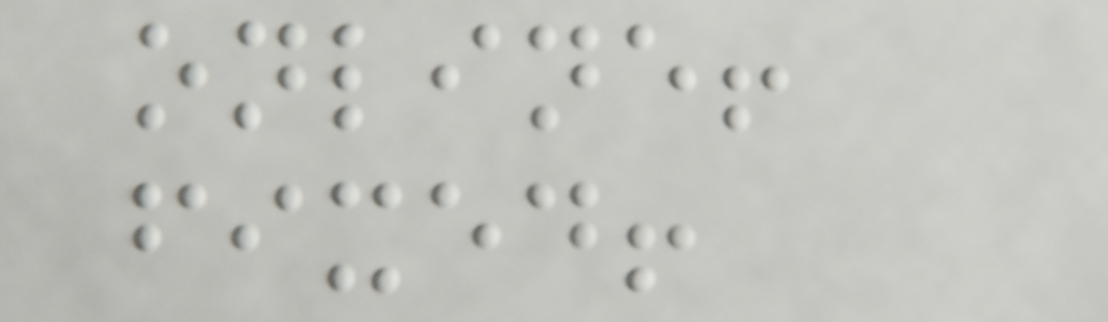online!
fixed!
